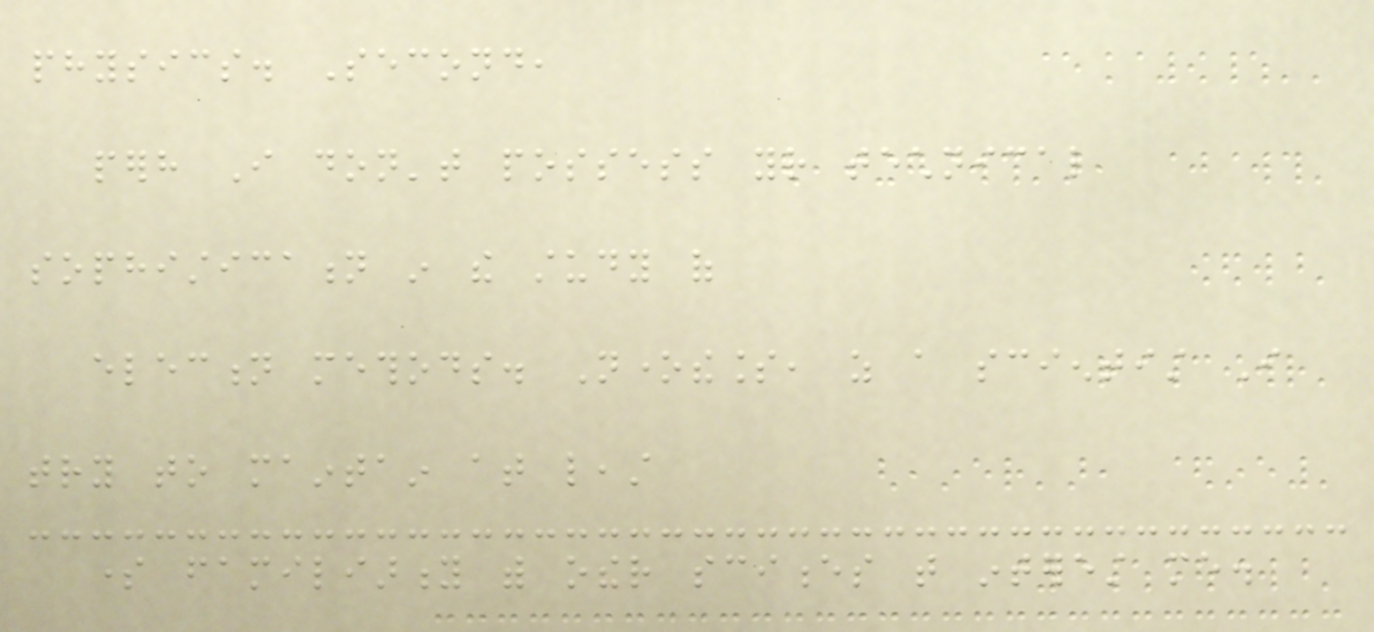physics. Second,
perhaps I don't possess your technical
sophistication in the study of
election methods. Nonetheless, as a scientist I
try to maintain at least
some familiarity with other sciences that interest me.
